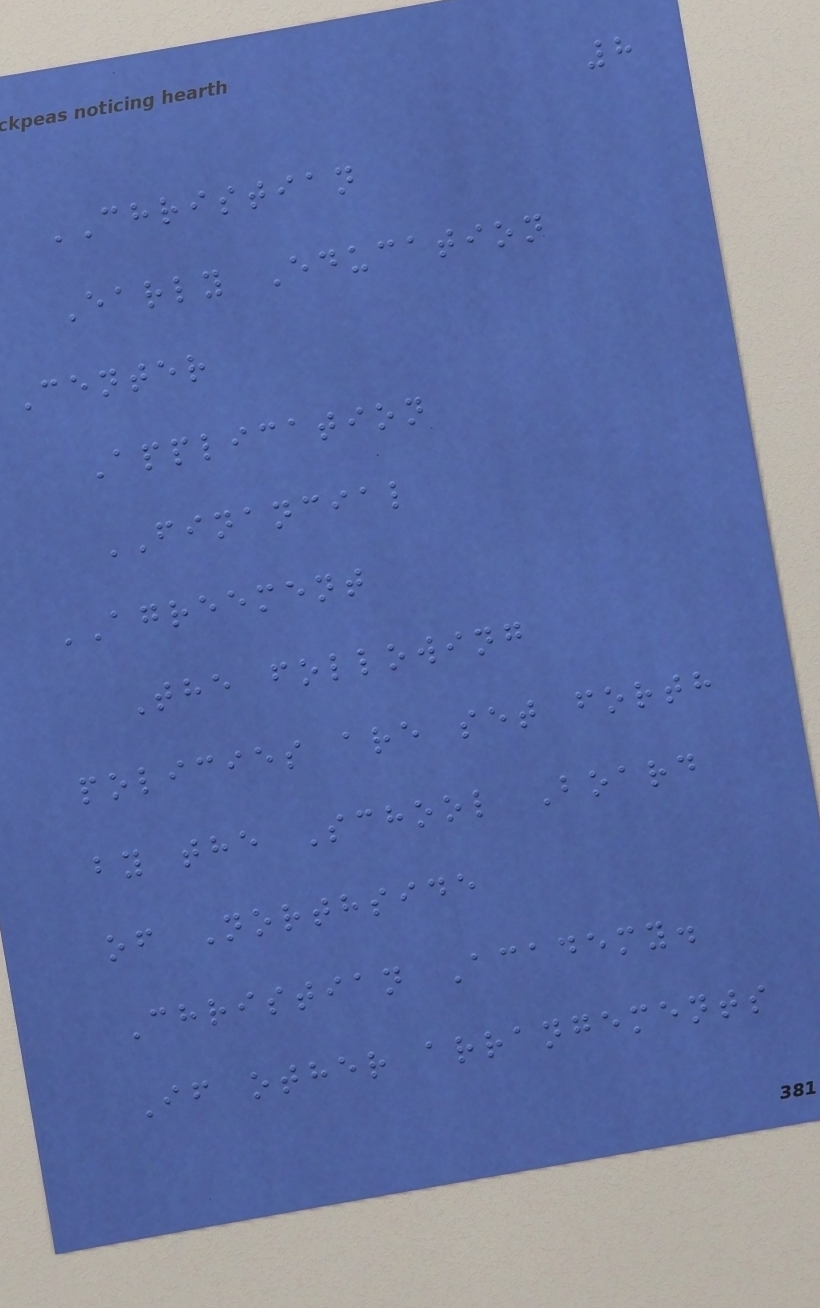8
CHRISTIAN
Early Education
Center
Application
FINANCIAL
AGREEMENT
The following
policies are set forth
by the School Board
of Northside
Christian Academy.
If other arrangements
